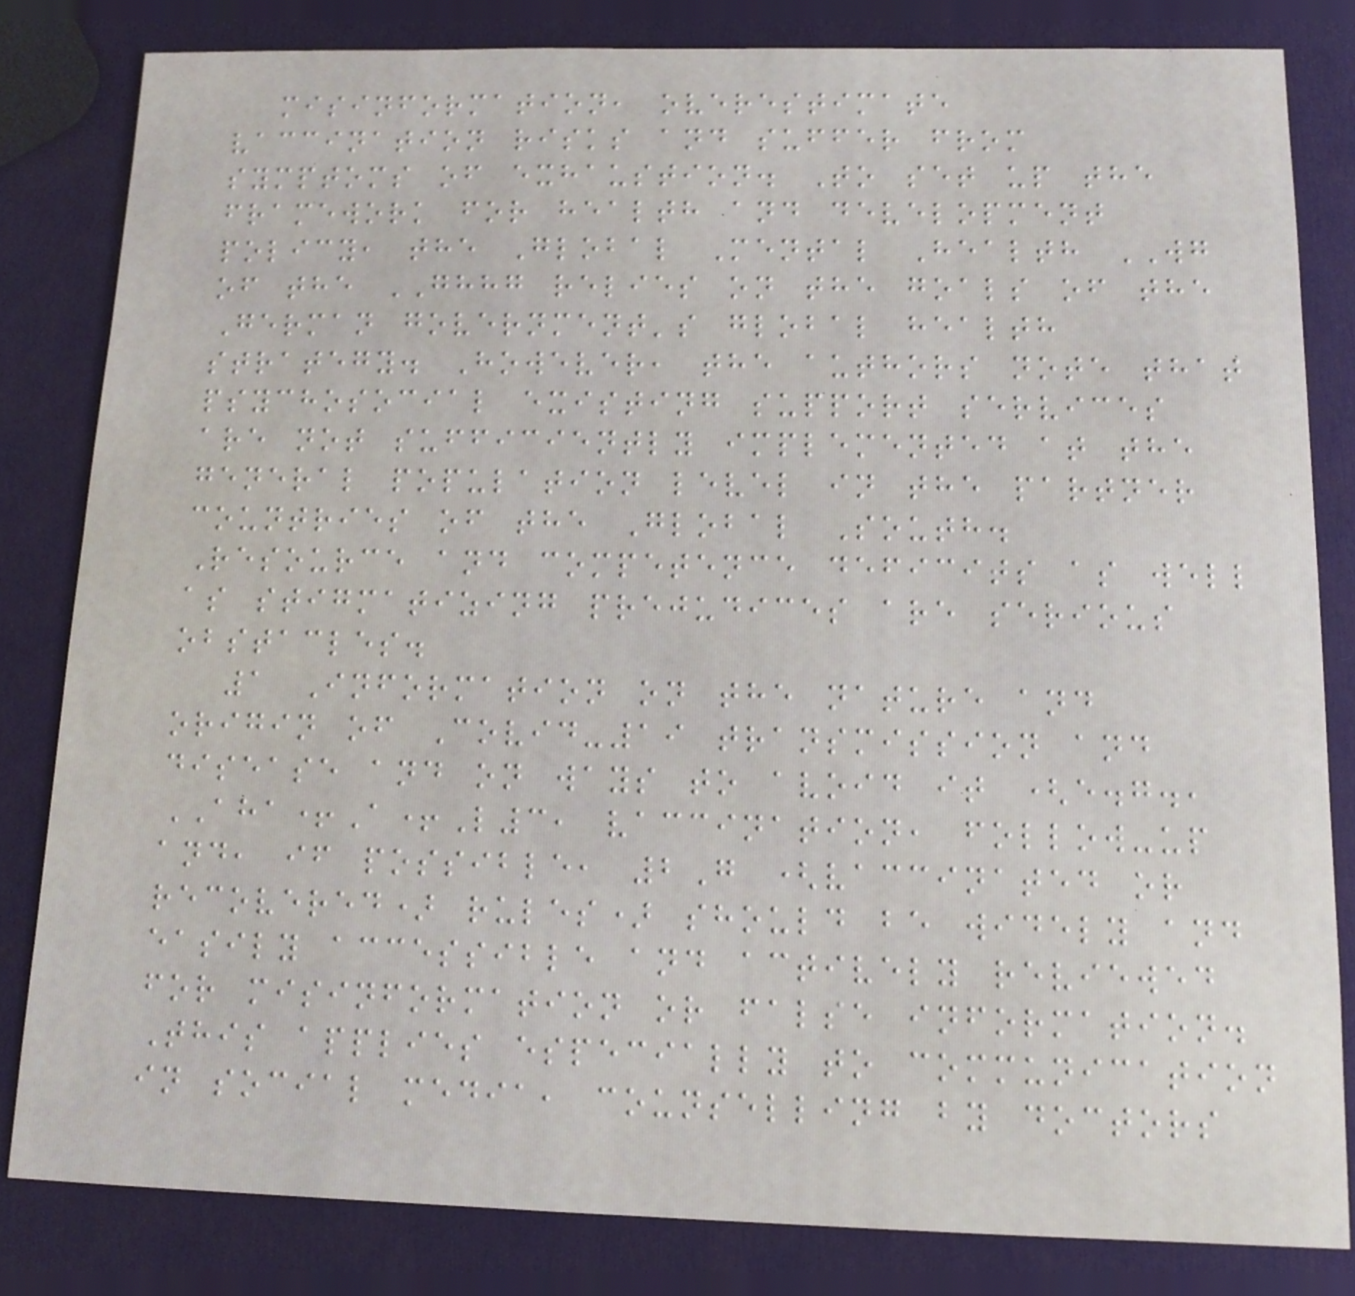misinformation, overestimate
vaccination risks and suffer from
symptoms of exhaustion. To set up the
framework for health and development
policy, the Global Mental Health WG
of the GHHG relies on the goals of the
German government's global health
strategy. However, the authors note that
psychosocial existing support services
are not sufficiently implemented at the
general population level in the partner
countries of the Global South.
Resource and competence deficits as well
as stigmatizing prejudices are serious
obstacles.
1 Information on the nature and
origin of Covid-19 transmission and
disease and on ways to avoid it (e.g.,
AHA+A+L3, vaccination, follow-up
and, if possible, 2G (vaccinated or
recovered) rules) should be widely and
easily accessible and actively reviewed
for misinformation or false information.
This applies especially to communication
in social media, counselling by doctors
